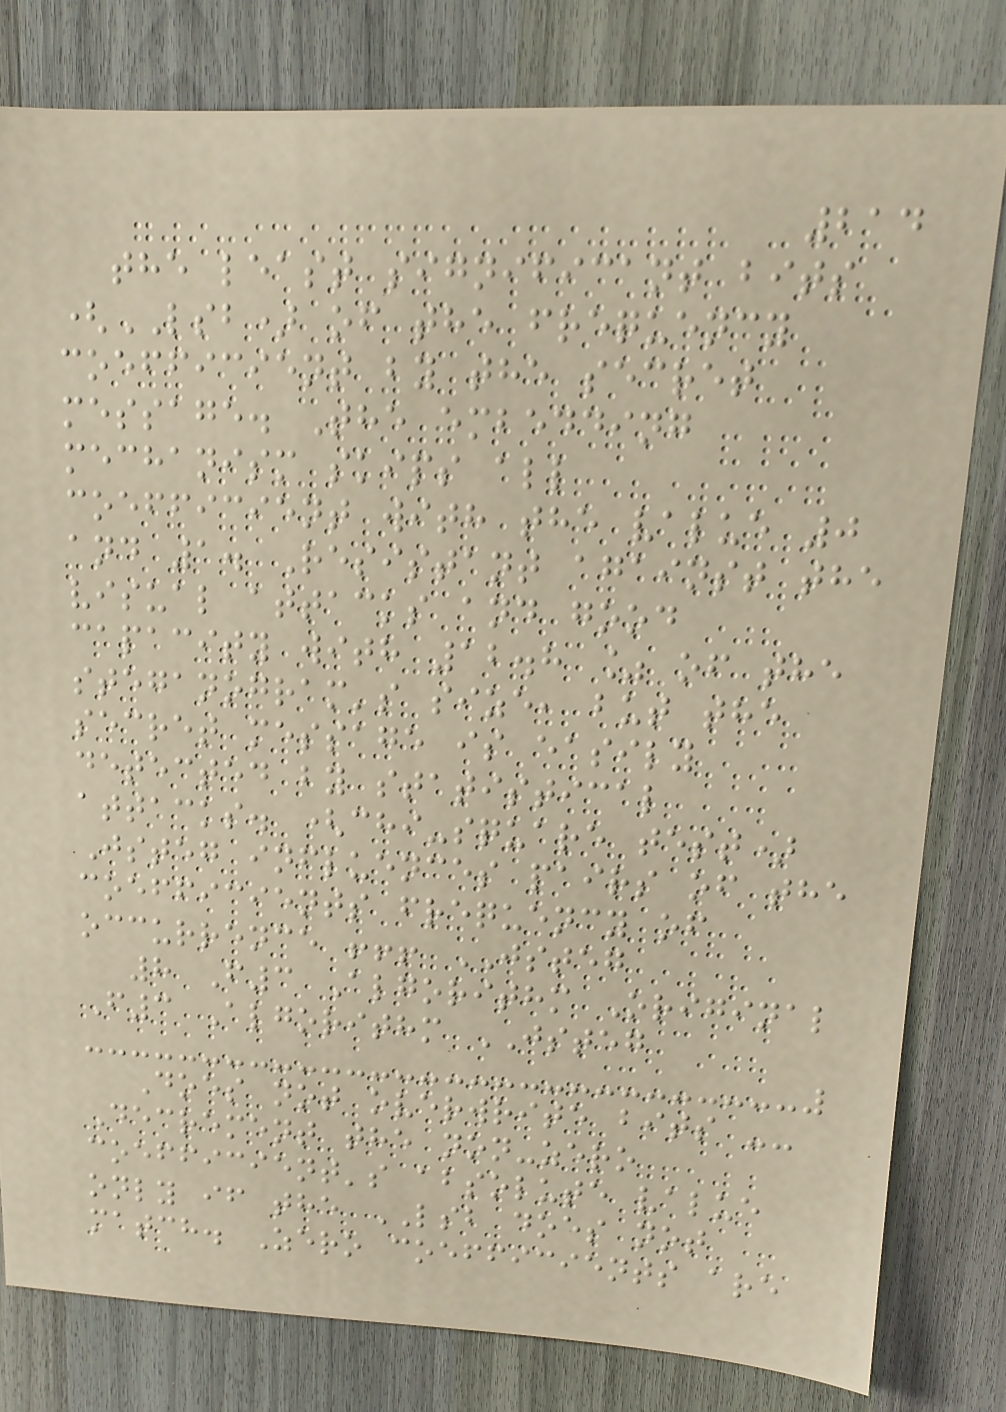214
the least significant bits
(LSB) of the frequency
coefficient by the secret
message. The embedding
mechanism skips all
coefficient with the value 0
and 1. Resistant against the
visual attacks and good
capacity with 12.8 % of the
steganogram's size, but the
secret message is easily
detected by statistical
attacks. (chi-square test)
Jsteg influences pairs of the
coefficients frequency of
occurrence !!! JSTEG
8 F3 Algorithm Original
F3 Algorithm JSTEG
Does not overwrite bits --
Decrement the non-zero
coefficient's absolute value
only if the LSB does not
match. Zero coefficients are
